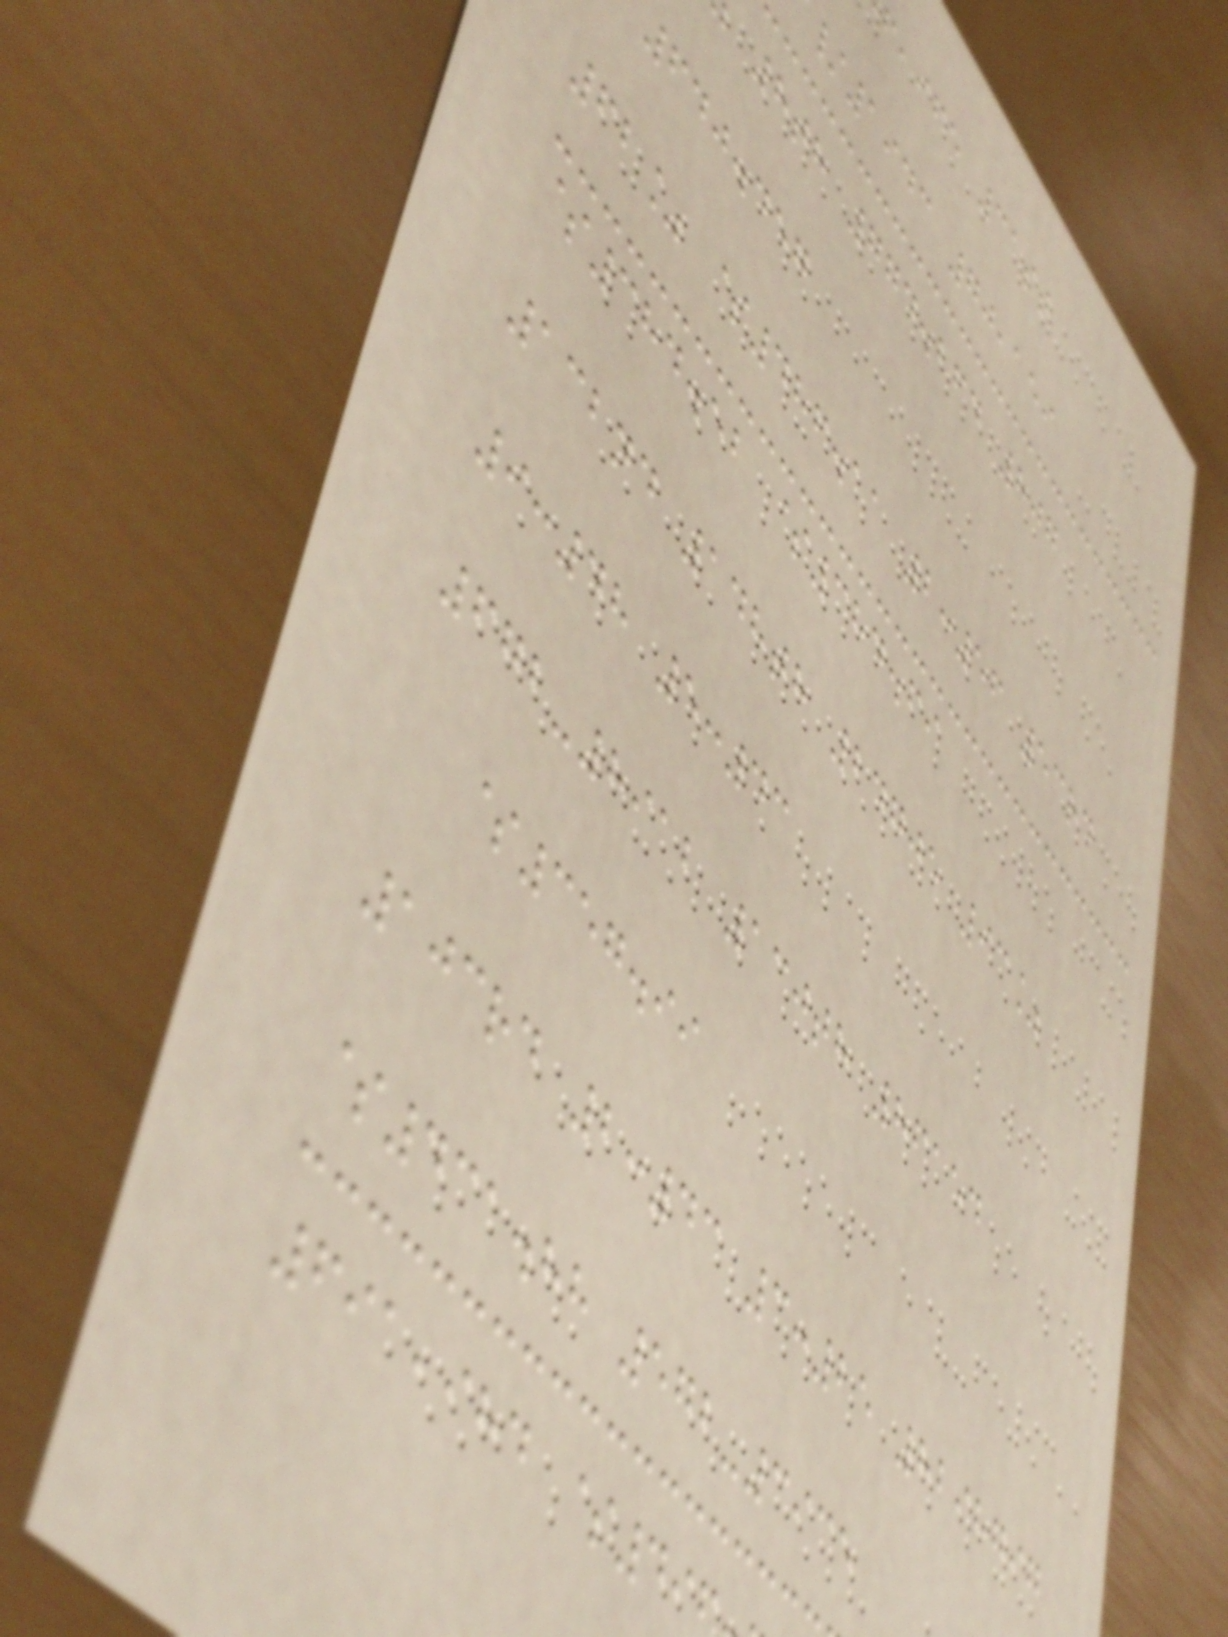,ife 31st
/1943 70,159
8th 774.264 807
640.457
62% $486.11 2:56 53rd
$384.52 $384.69
132nd 148th 24705 93%
9:48 5:43
672-8912 130th 86154
$357.99
103rd 2:43 3:25 8298797
$431.88 572-3935
691,984 $49
